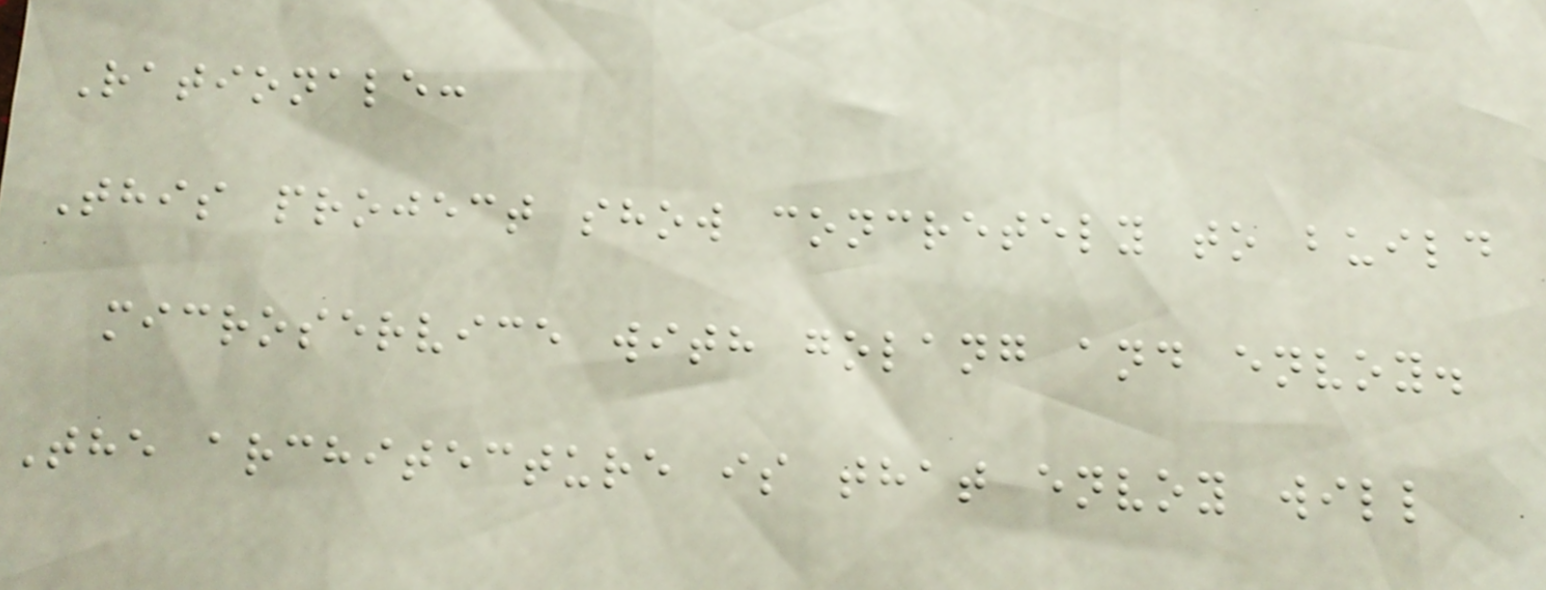Rationale:
This project show concretely to build
microservice with golang and envoy.
The architecture is that envoy will
